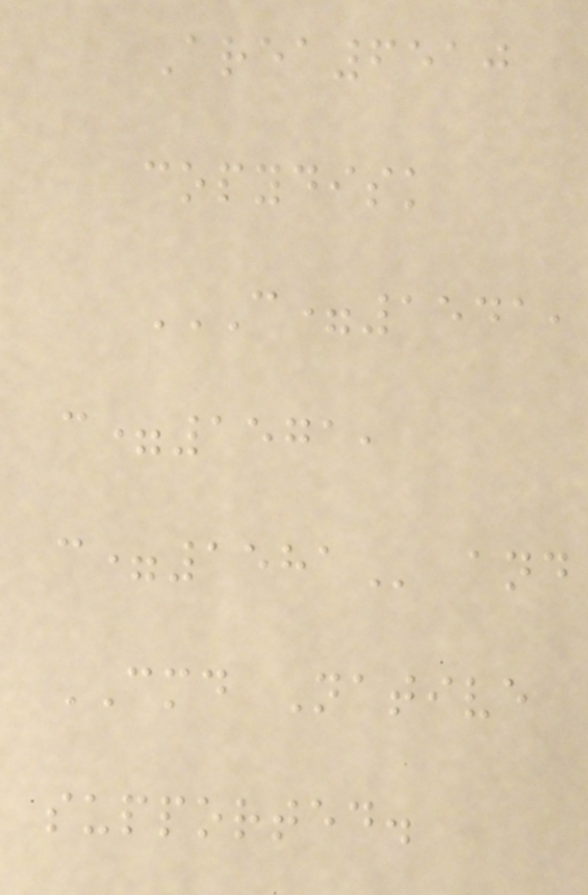Area6510
copydisk
C=1541,
C=1571,
C=1581 and
CMD Native
supported.
